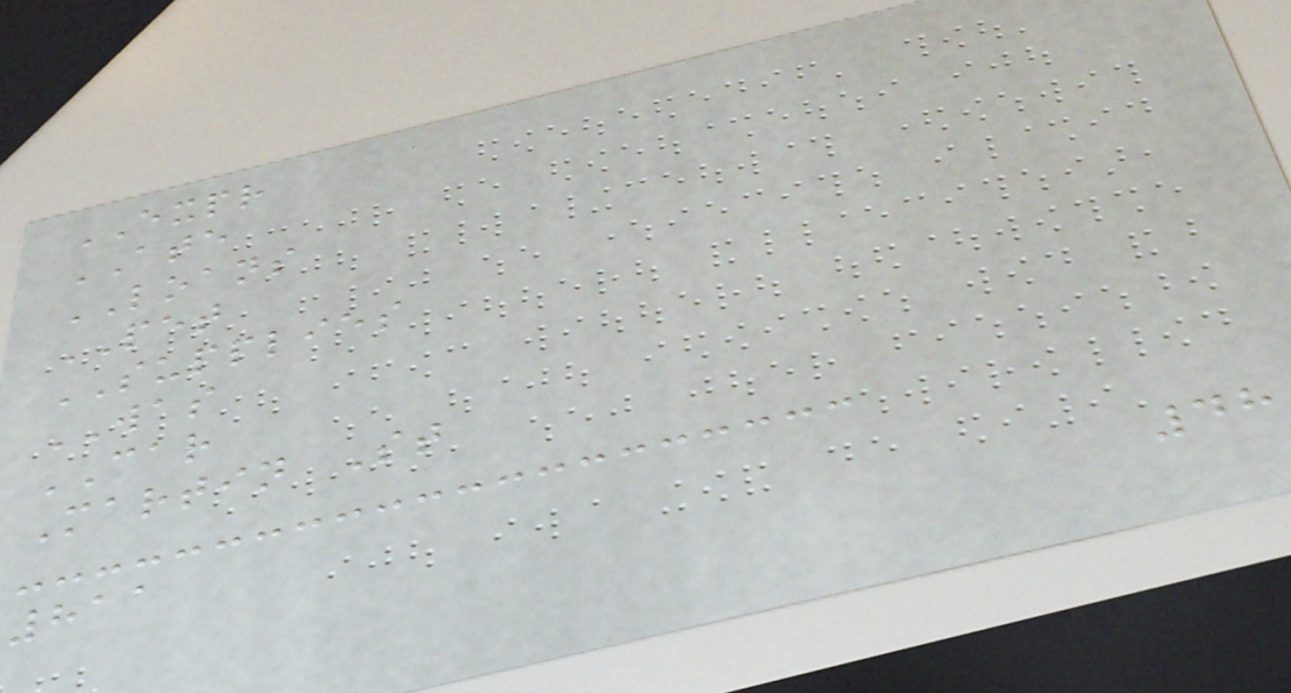EXPR
ATE
LOANS
PET
SUPPLIES
WAS
CAR
Martin St
811
48
